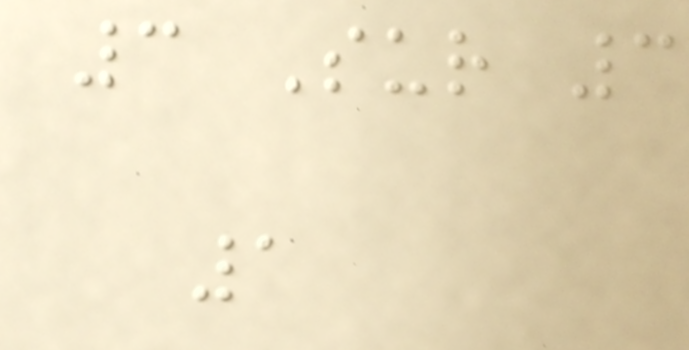3 Sur 3
1
